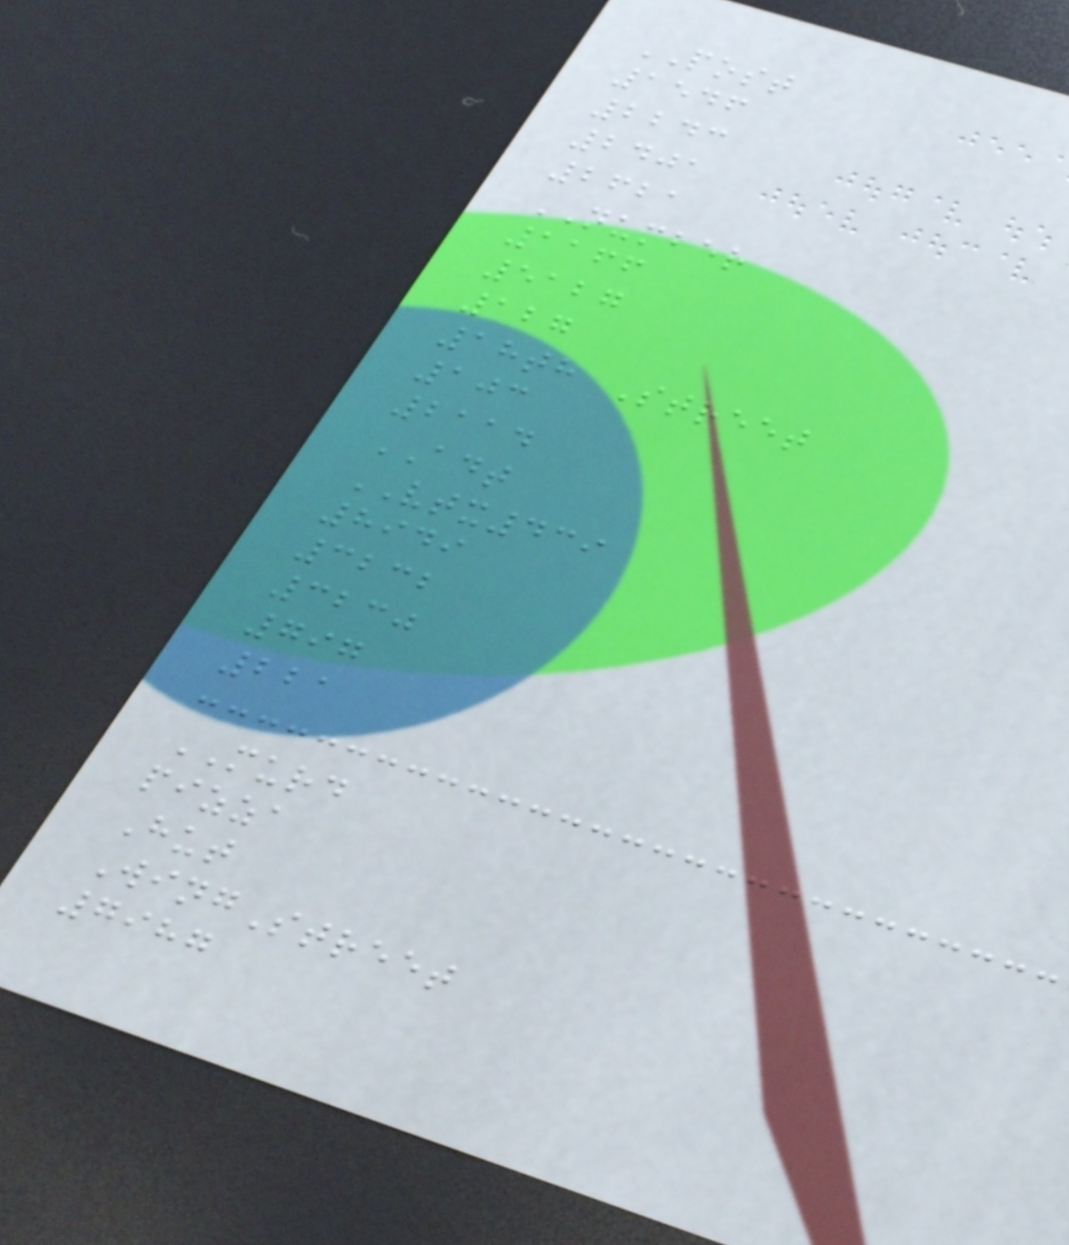POST
1546
2243
2401
2621
NUMBER
1166
5127
127
18th Street
103
2114
ADT
VTX439
8949
3232
3230
797
221
MURD
pizza
Hut
WingStreet
7987
